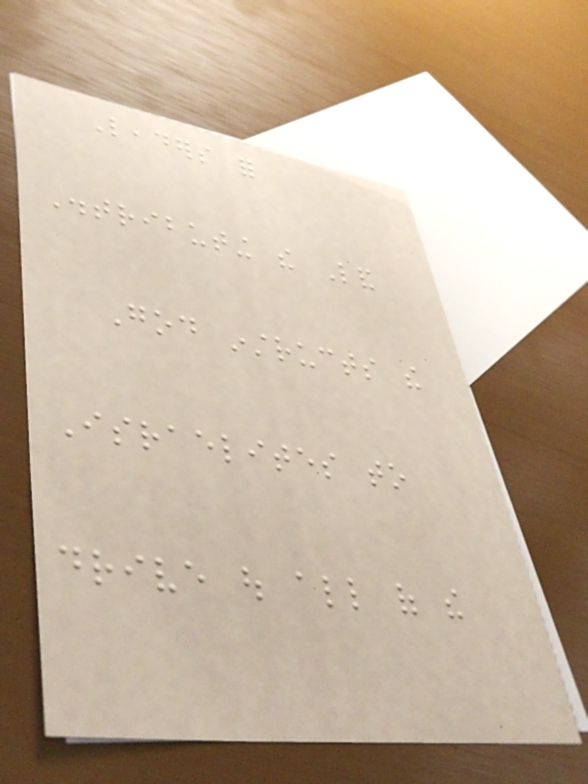Leaders for
Distributing the Land
God instructs the
Israelites to
drive out all of the
